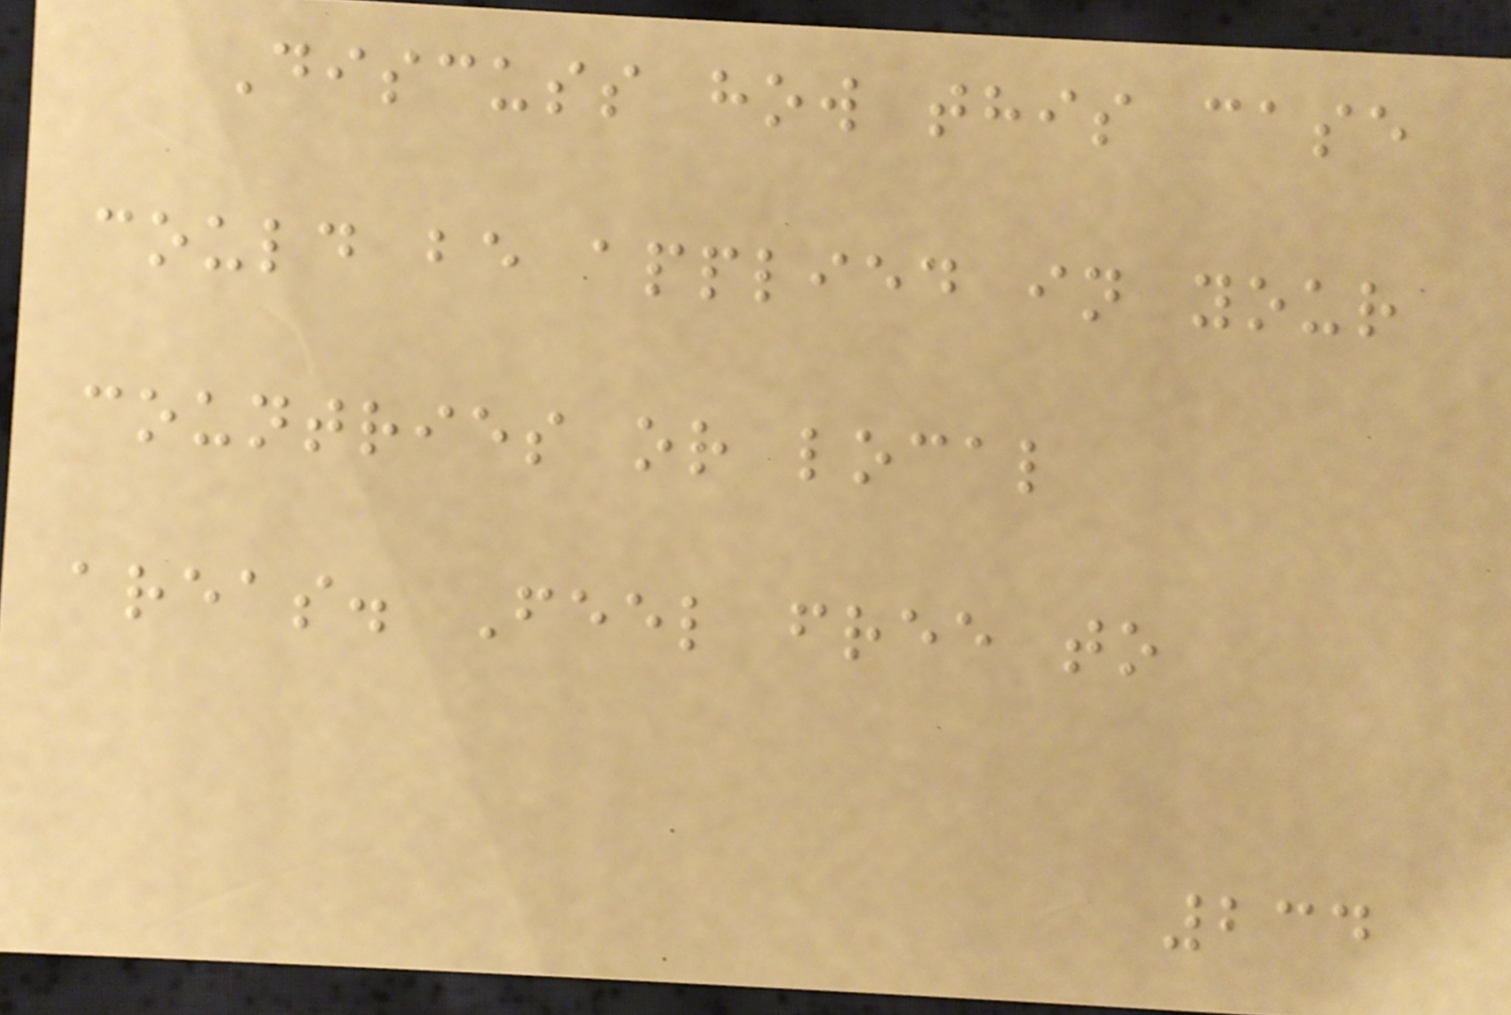Discuss how this case
could be applied in your
countries or local
areas. Feel free to
234
